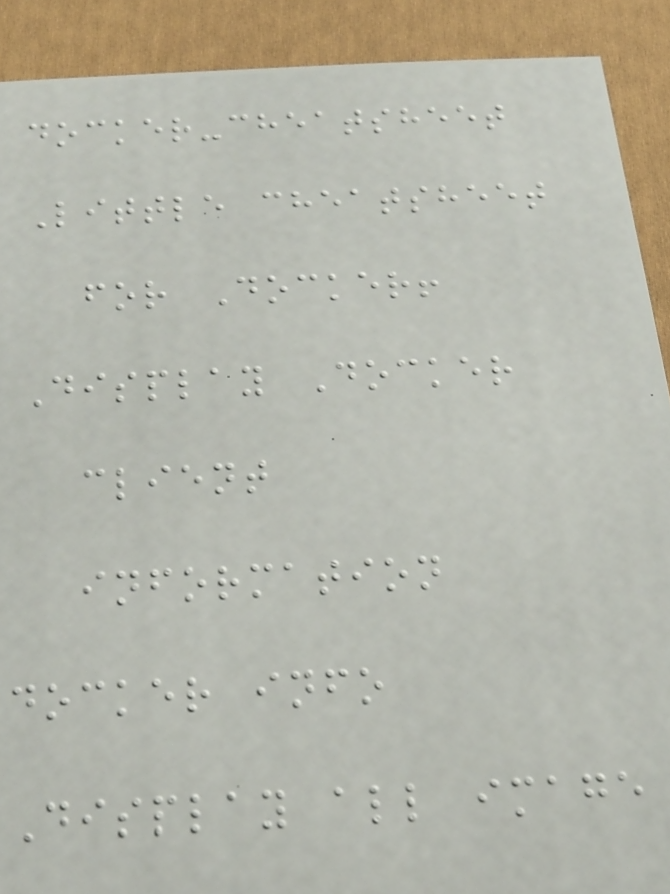docker-cheatsheet
Little cheatsheet
for Docker!
Display Docker
client
information
docker info
Display all image
